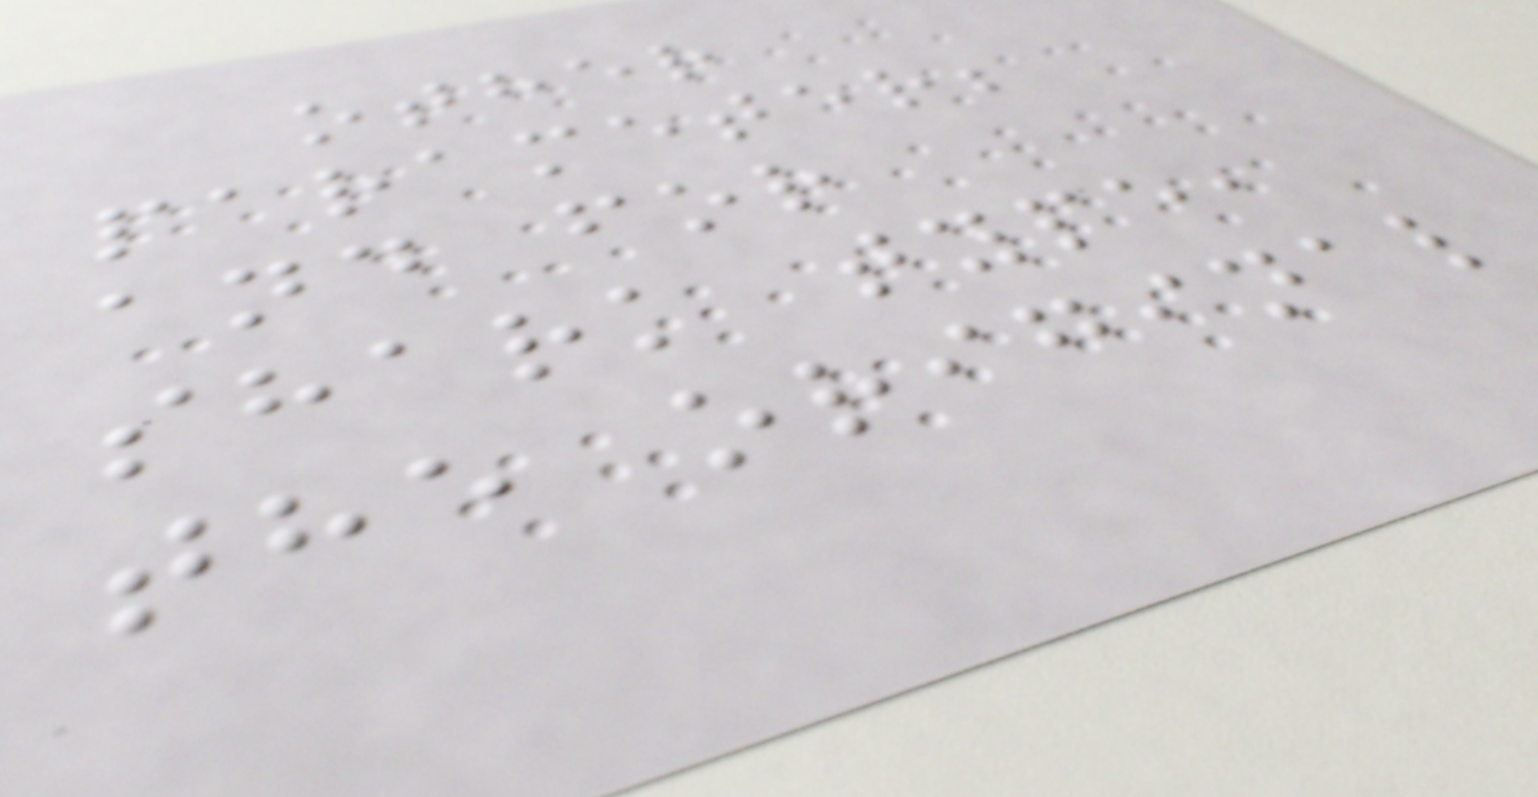other
parameter;
and for
shark type,
the original
